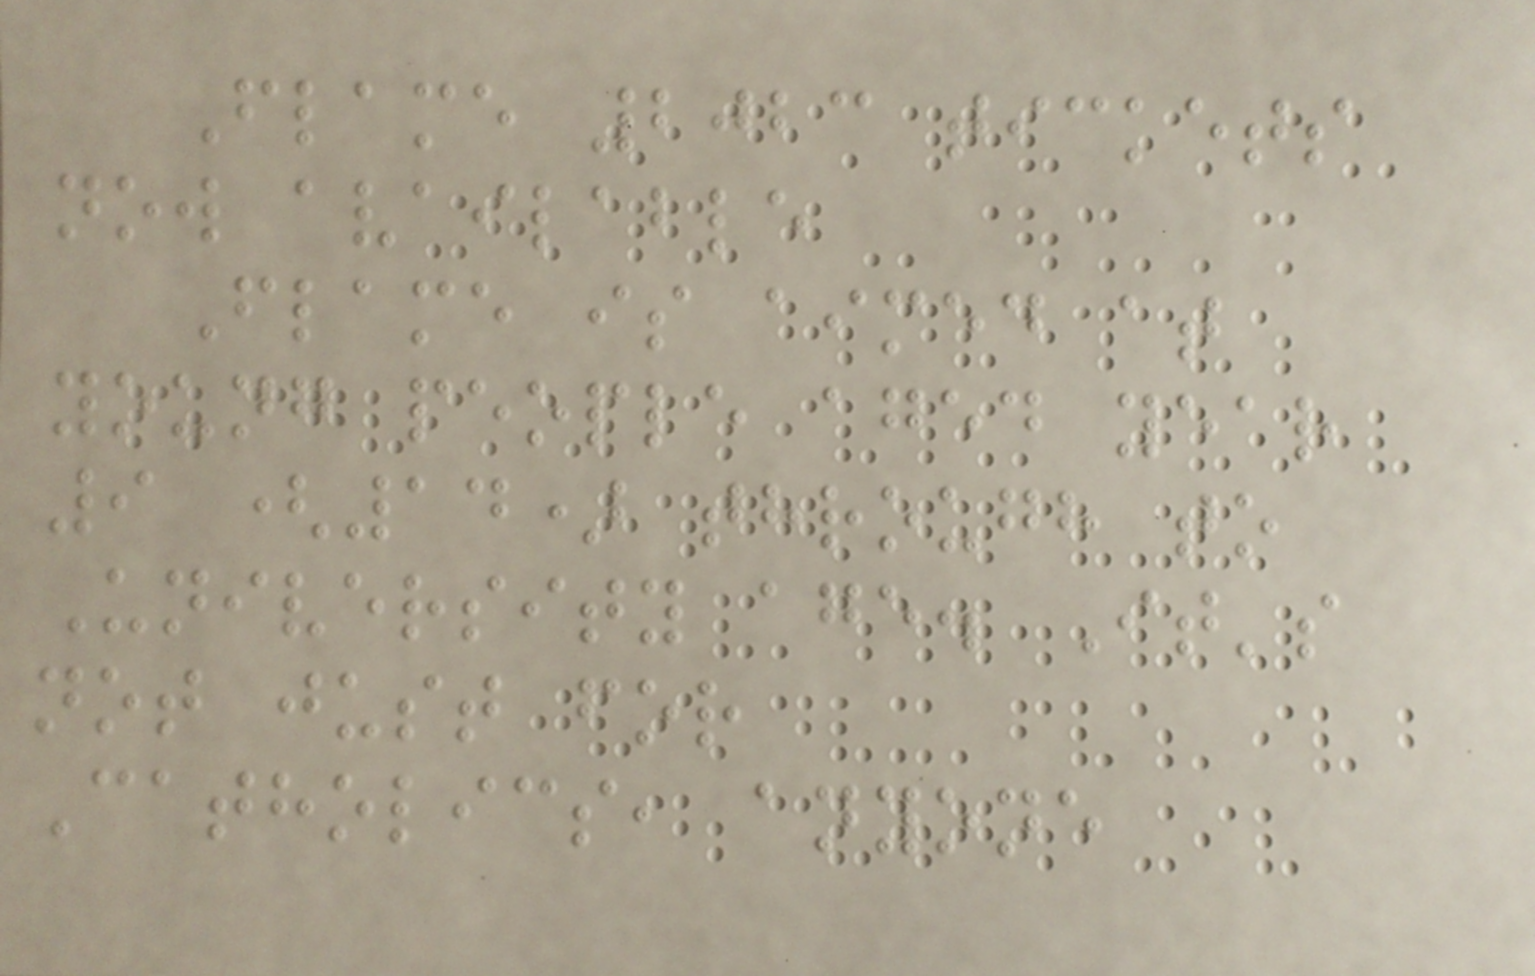Flame 2023 tickets
now available
Flame is aimed at
young people aged year
9 (14) through to
University age. It's
not just for
Catholics, anyone
